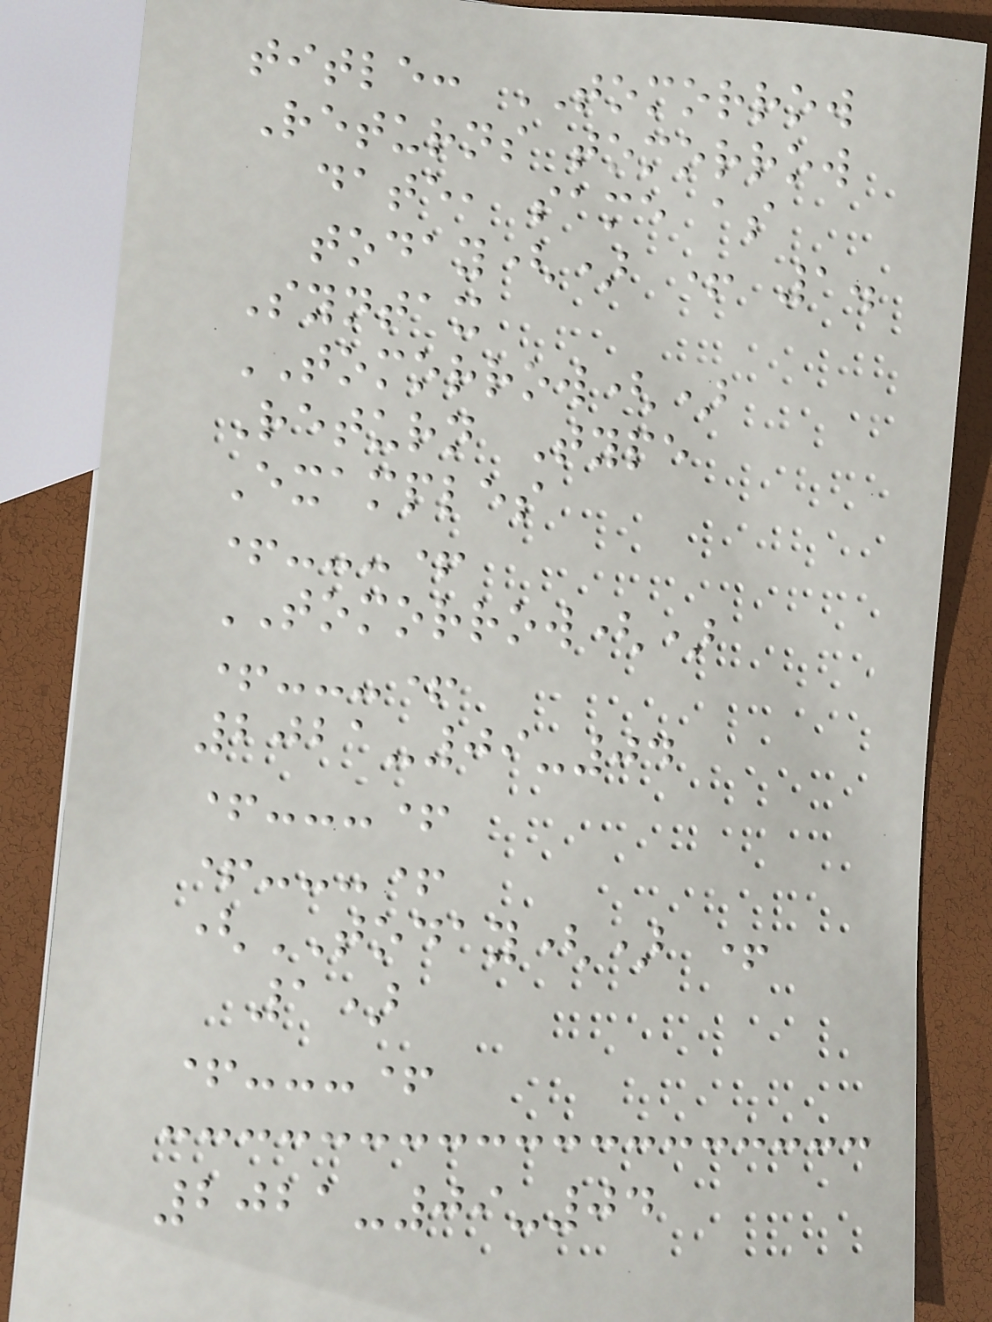title: TOMORROW
Returns tomorrow
date, same as
today() + 1.
Syntax
TOMORROW()
Return Type
Examples
+---+
TOMORROW()
+---+
2021-09-04
+---+
+---+
(TODAY() +
1)
+---+
2021-09-04
